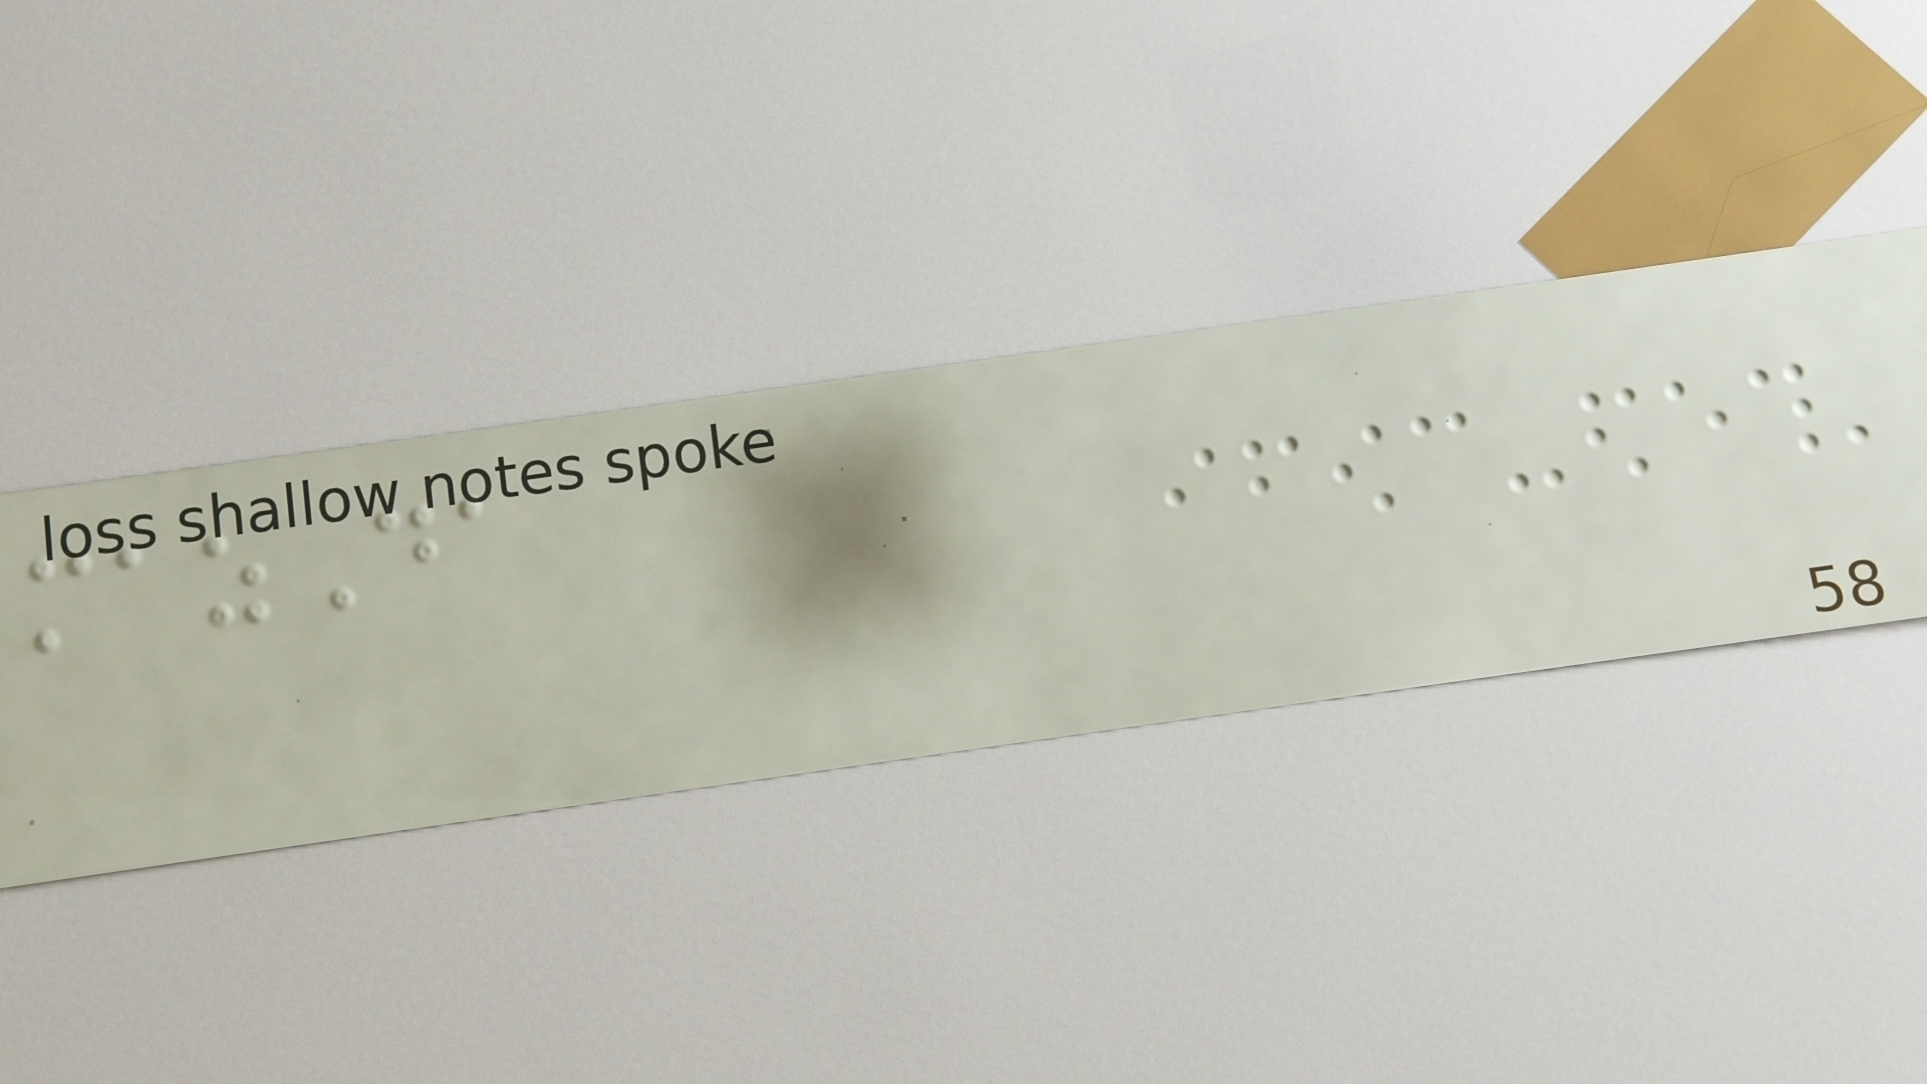mazDa
